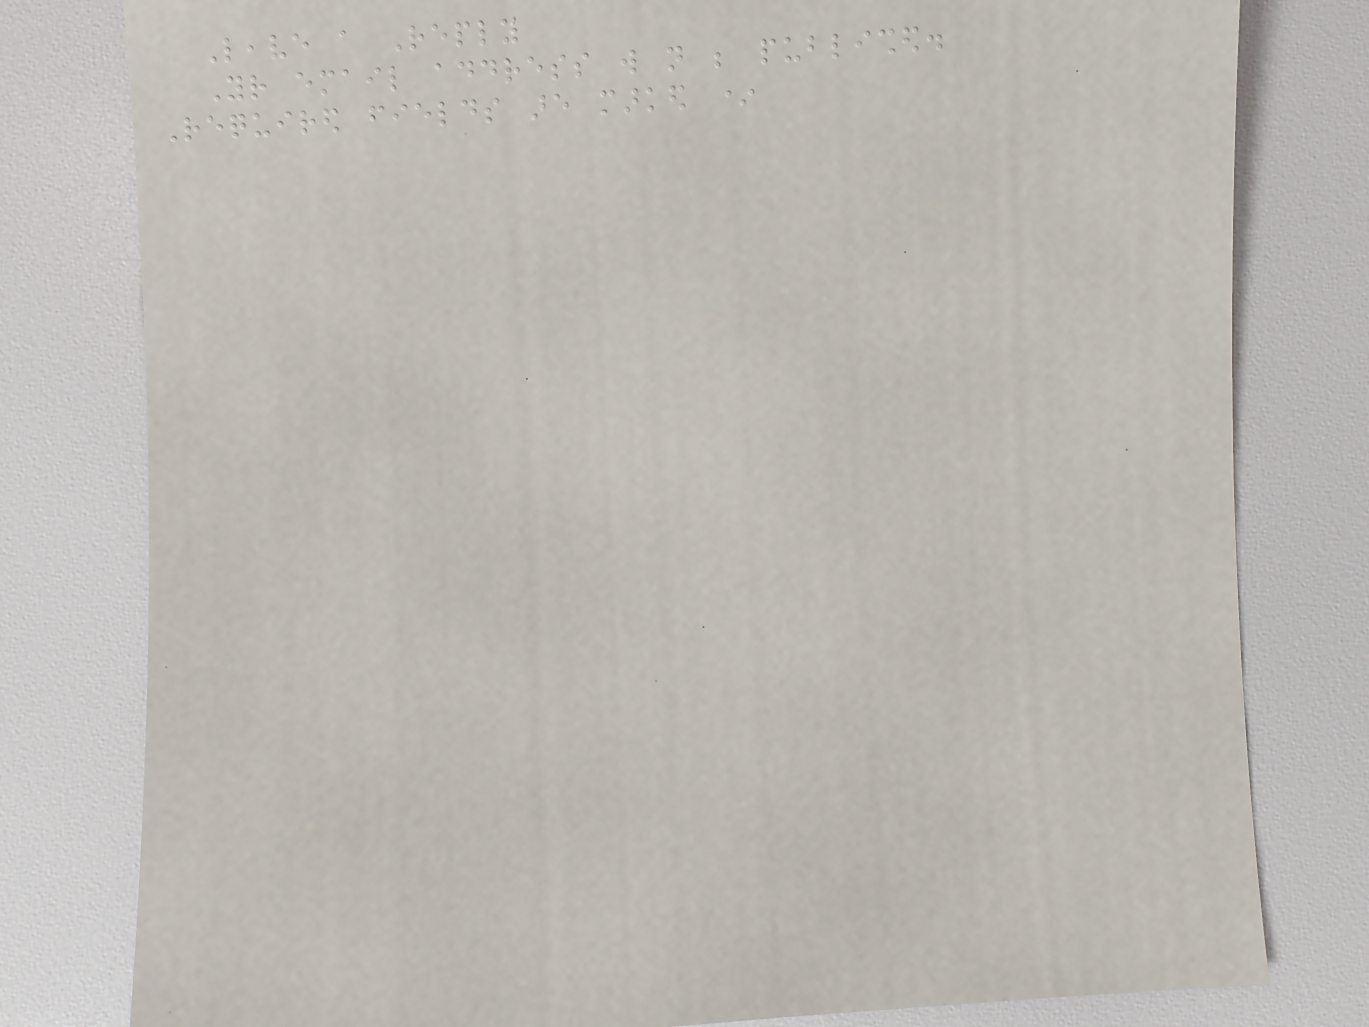Leave a Reply
Your email address will not be published.
Required fields are marked *
